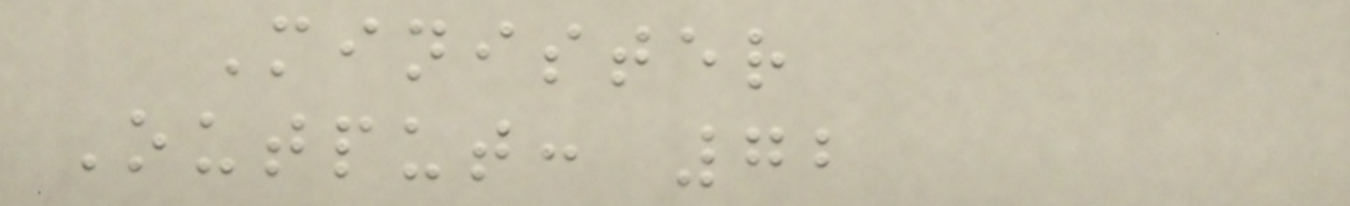Minister
Output: 72
